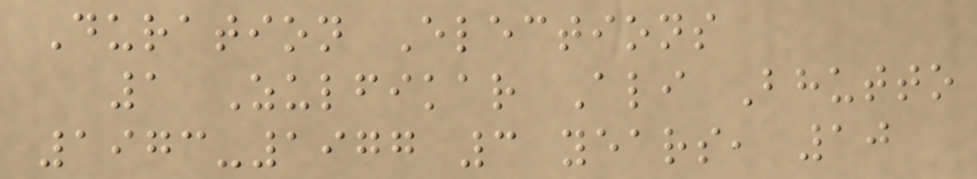Duration Elections
1 Zulfikar Ali Bhutto
1973-1977 3 years, 10
